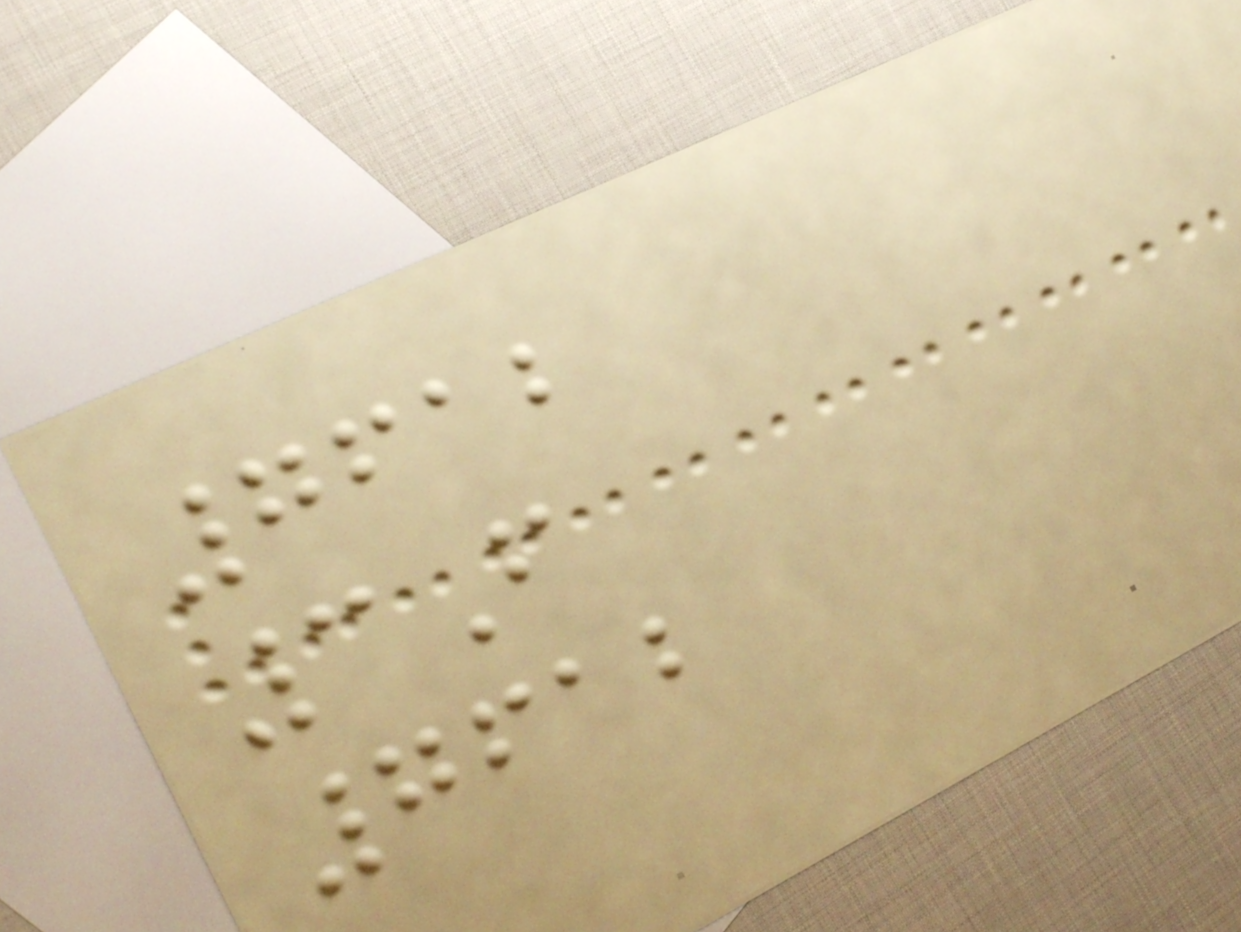7612
3F
7612
